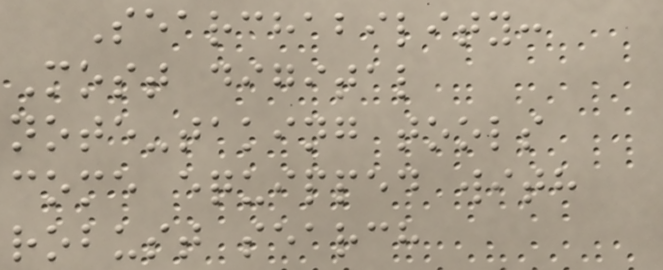Searchability:
Most digital
note-taking tools
come equipped with
robust search
